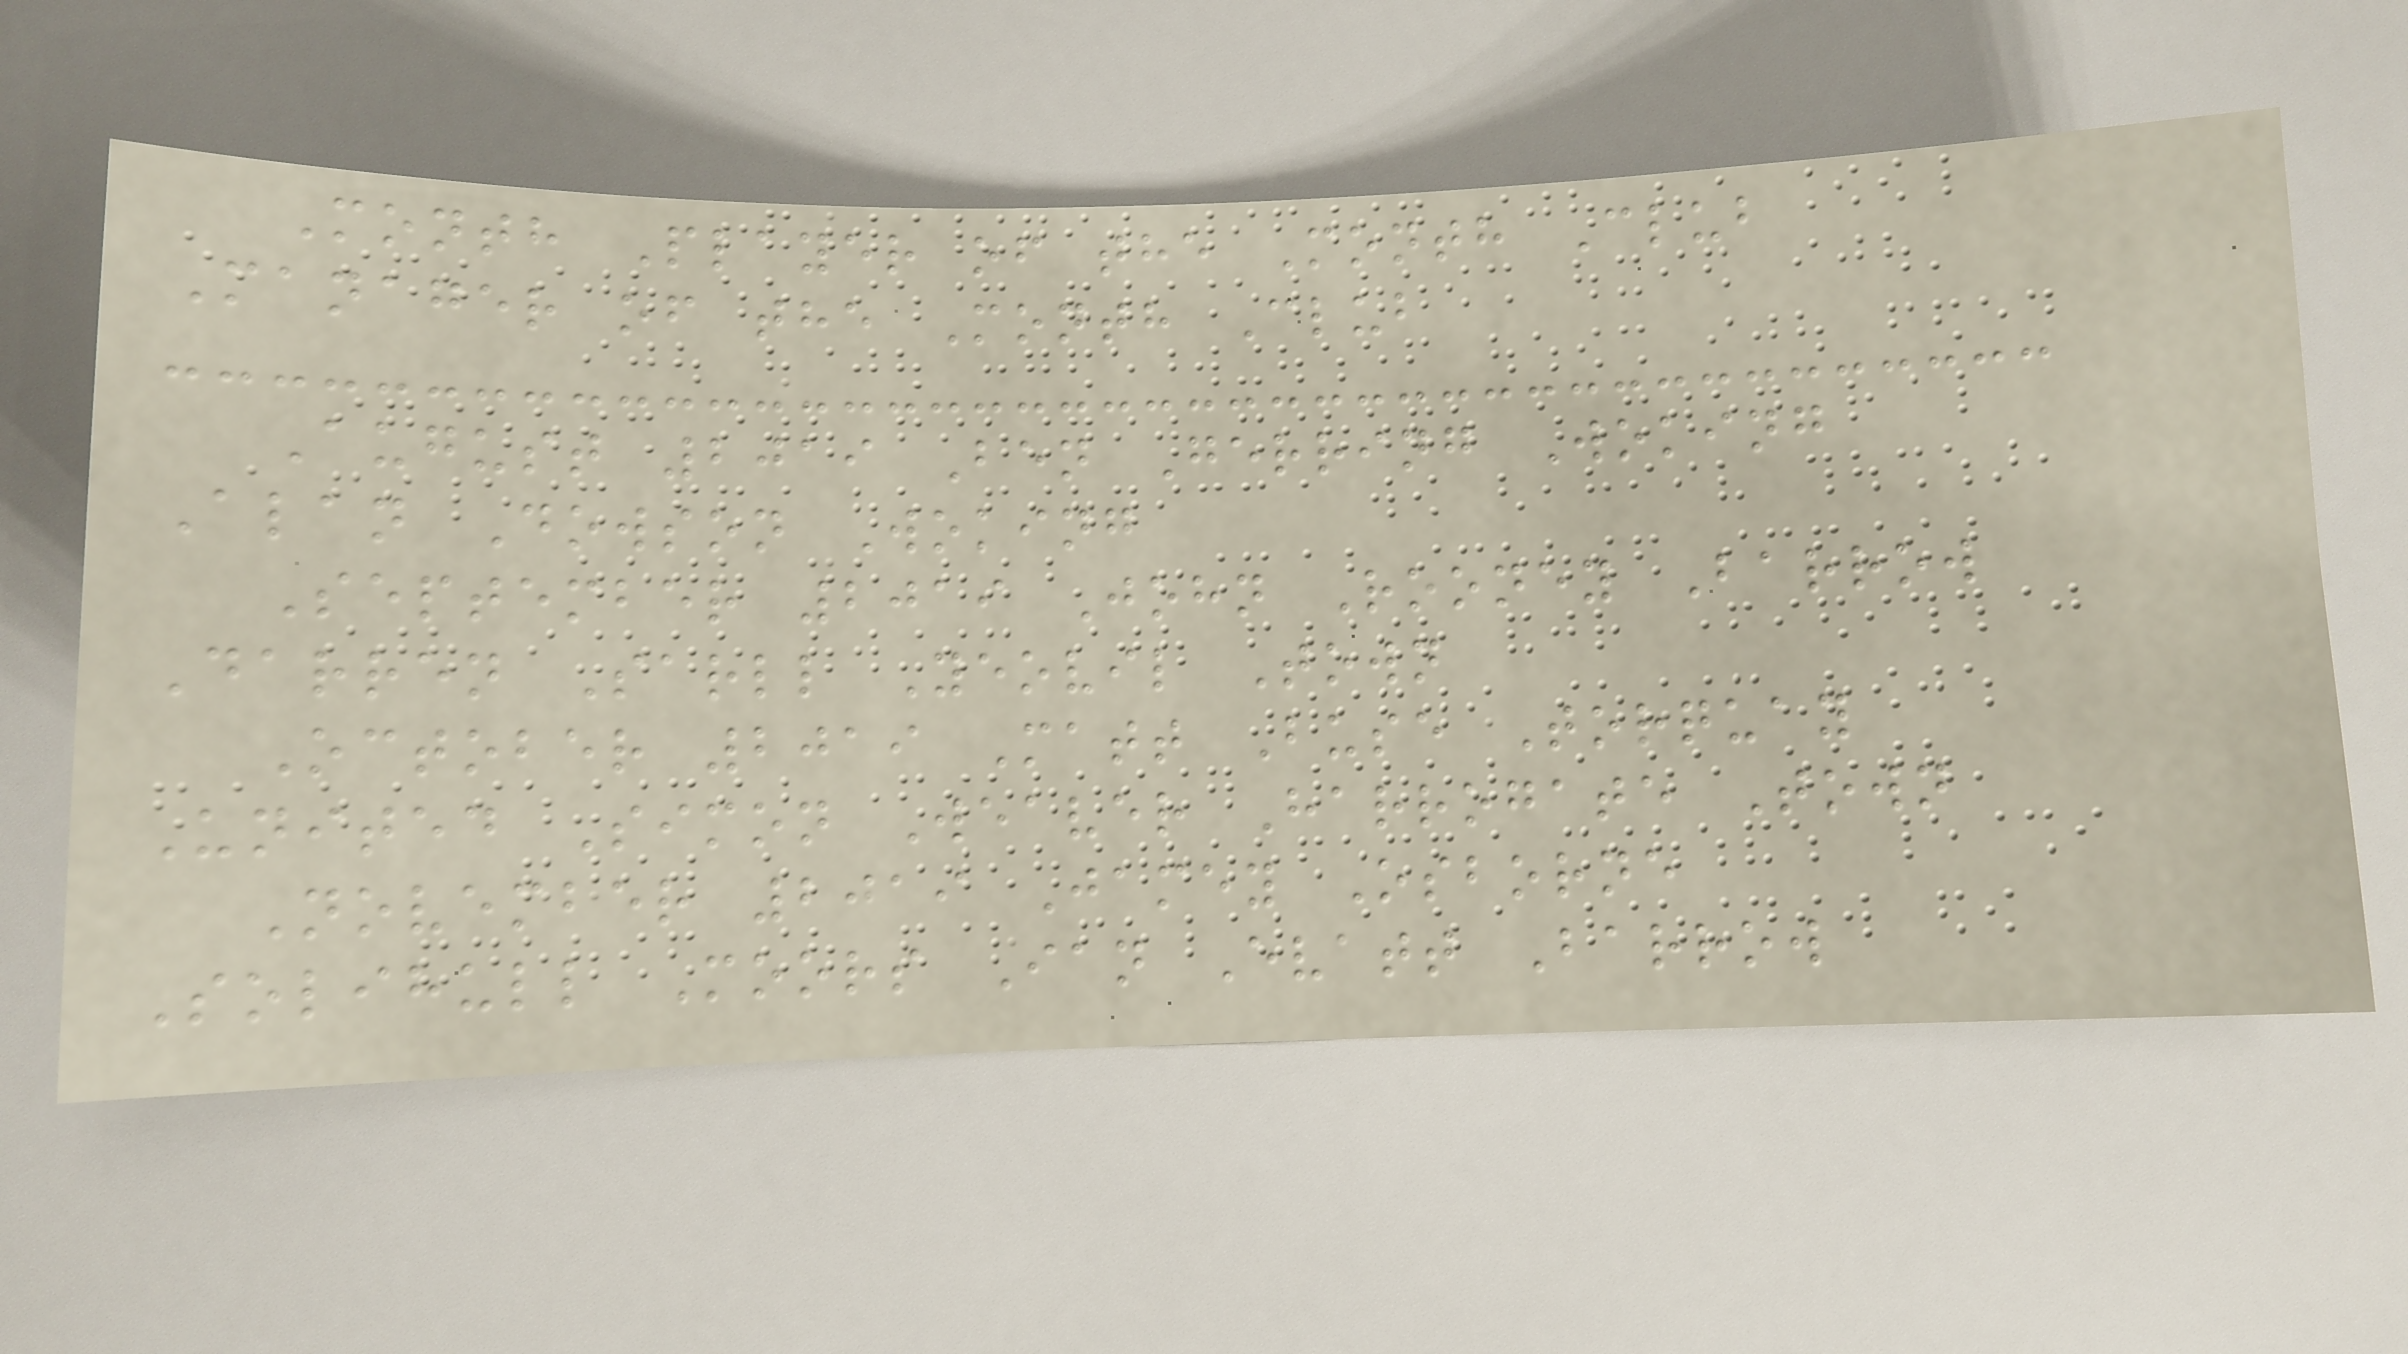Month Player of the Month Club
Manager of the Month Club
August 2019 Ben Gerring Woking
Alan Dowson Woking
September 2019 John Rooney Barrow
Darren Sarll Yeovil Town
October 2019 Matt Buse Torquay
United Simon Weaver Harrogate Town
November 2019 Jamey Osborne
Solihull Moors Ian Evatt Barrow
